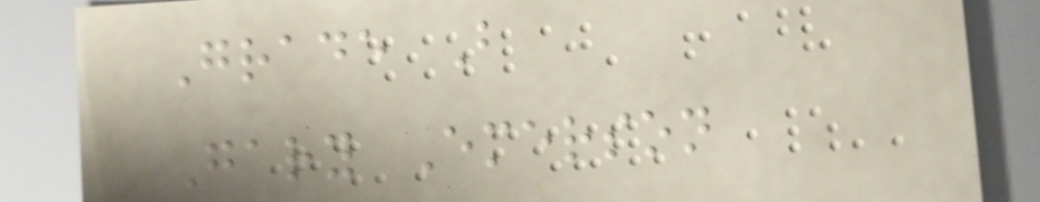Grade B
Gary Emerson
